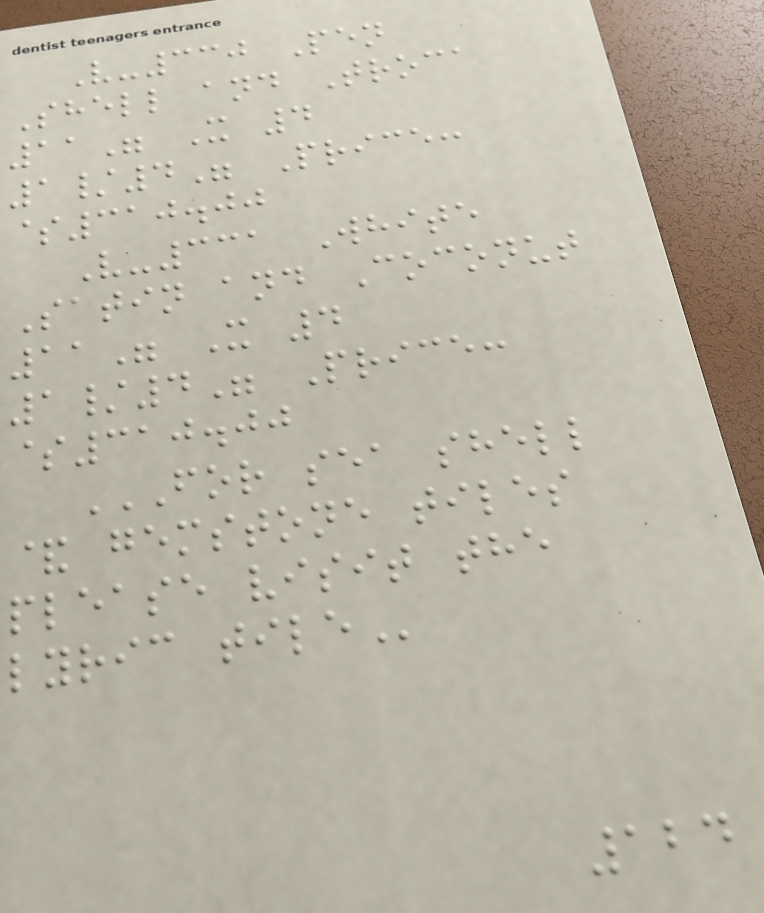V-330 Pen
Shell and Troca
11" X 4
1/4" Price:
$310.00
V-331 White
Satin and Coconut
11" X 4
1/4" Price:
$310.00
FOR SEA SHELL
& GEMSTONE TILES
PLEASE VISIT THE
LYRIC TILE
124
